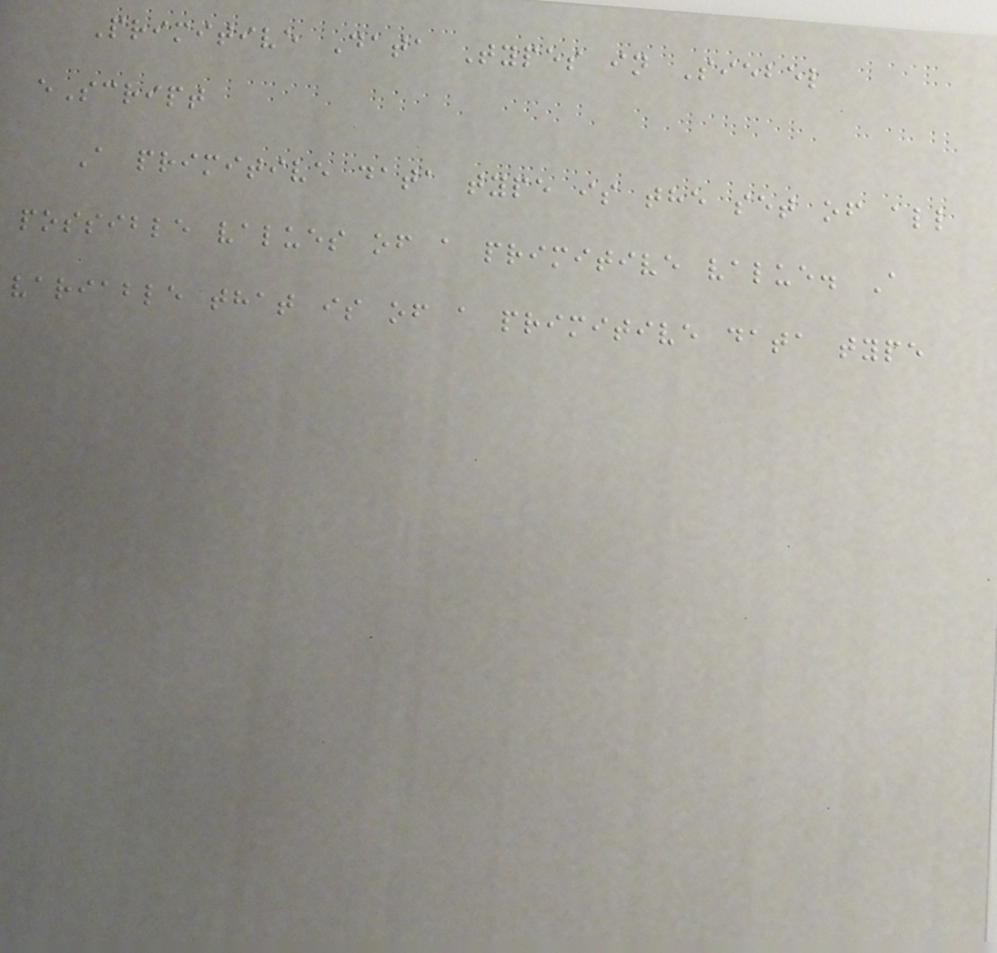Primitive Data Types in Siebel
eScript
A primitive data type is the set of all
possible values of a primitive value. A
variable that is of a primitive data type
